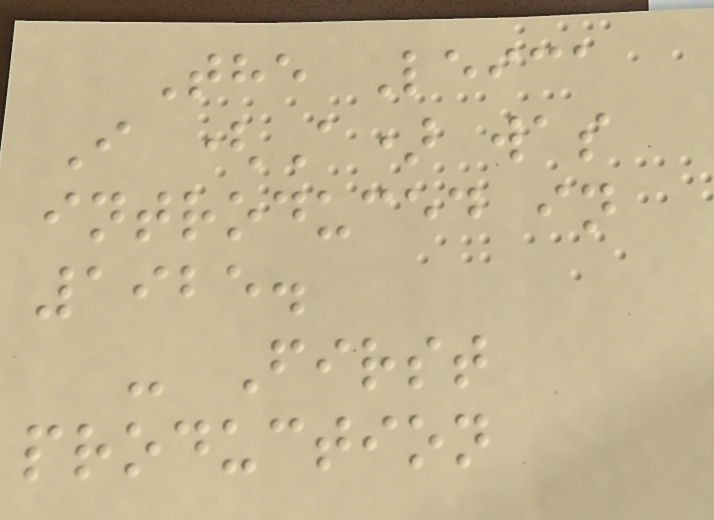The Leica
I (A) was
introduced in
1925.
- First
production
